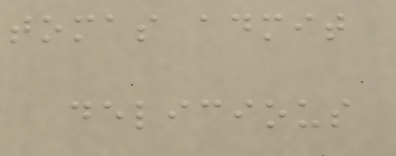tomas admit
delicious
